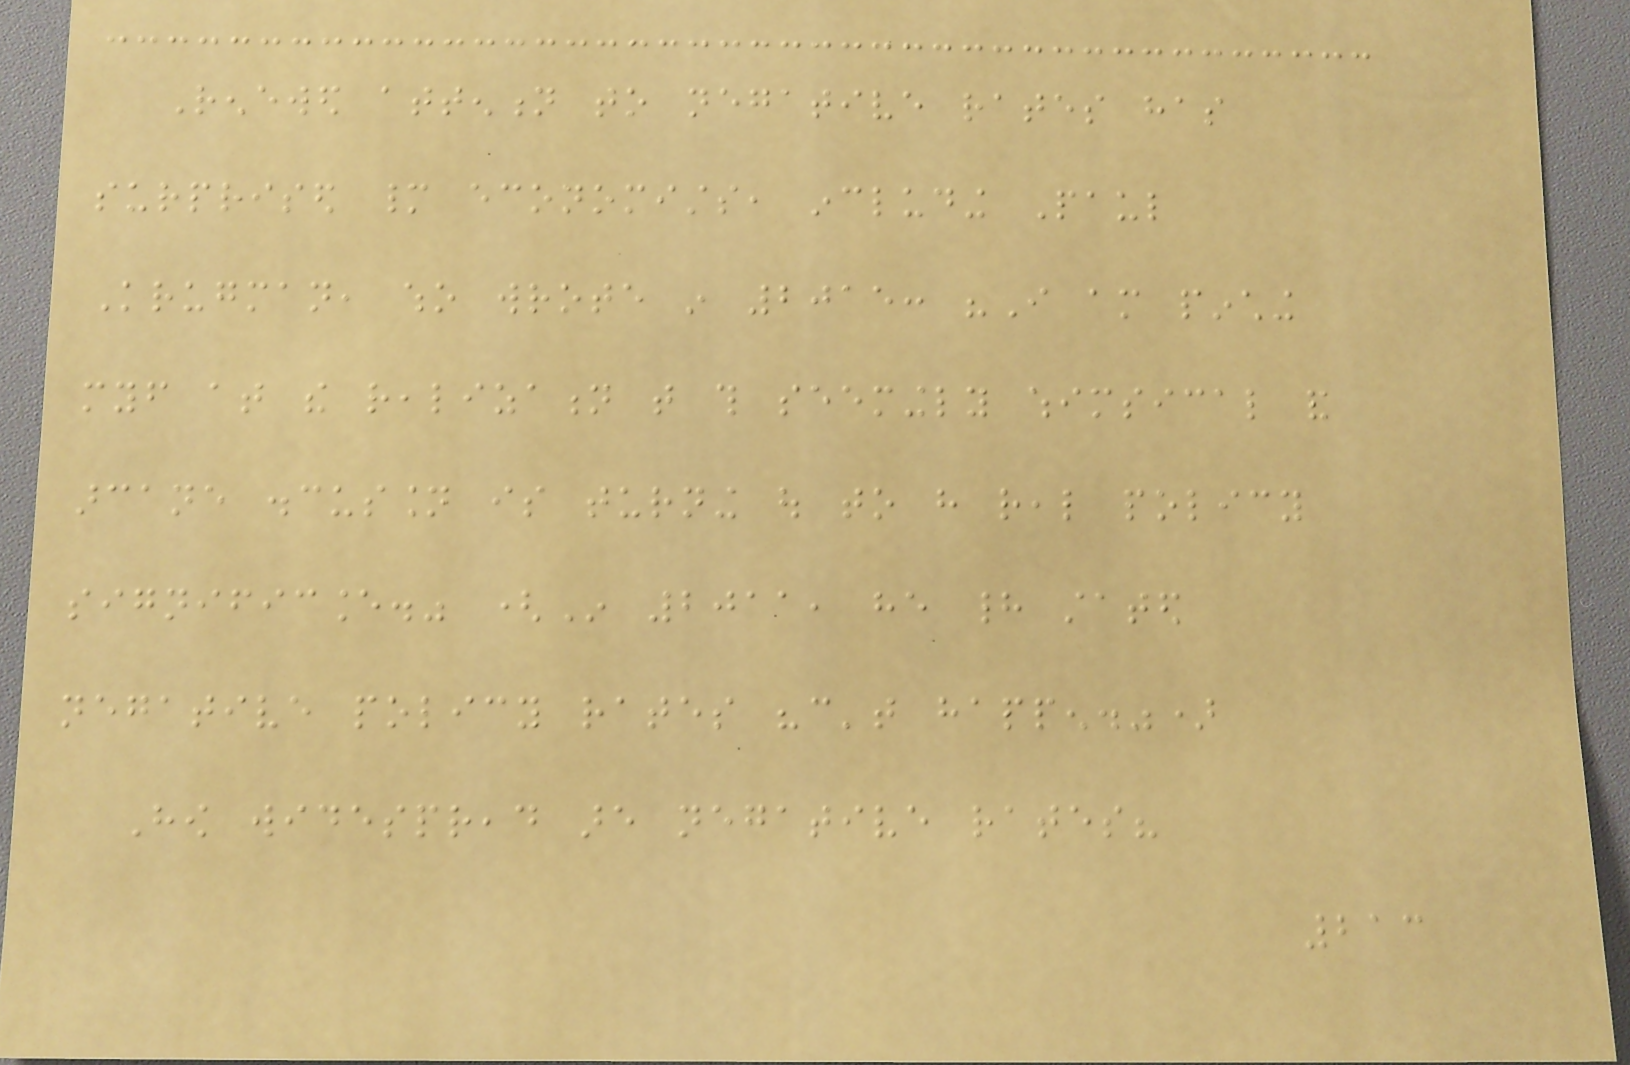Renewed attention to negative rates has
surprised many economists, including Paul
Krugman, who wrote in 2015: "I am pinching
myself at the realization that this seemingly whimsical and
arcane discussion is turning out to have real policy
significance." (In 2011, he had stated
negative policy rates "can't happen.")
How widespread are negative rates?
213
